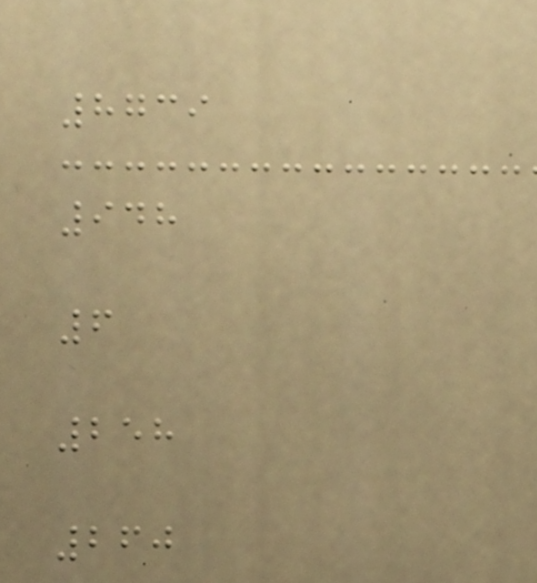8739
948
6
258
260
